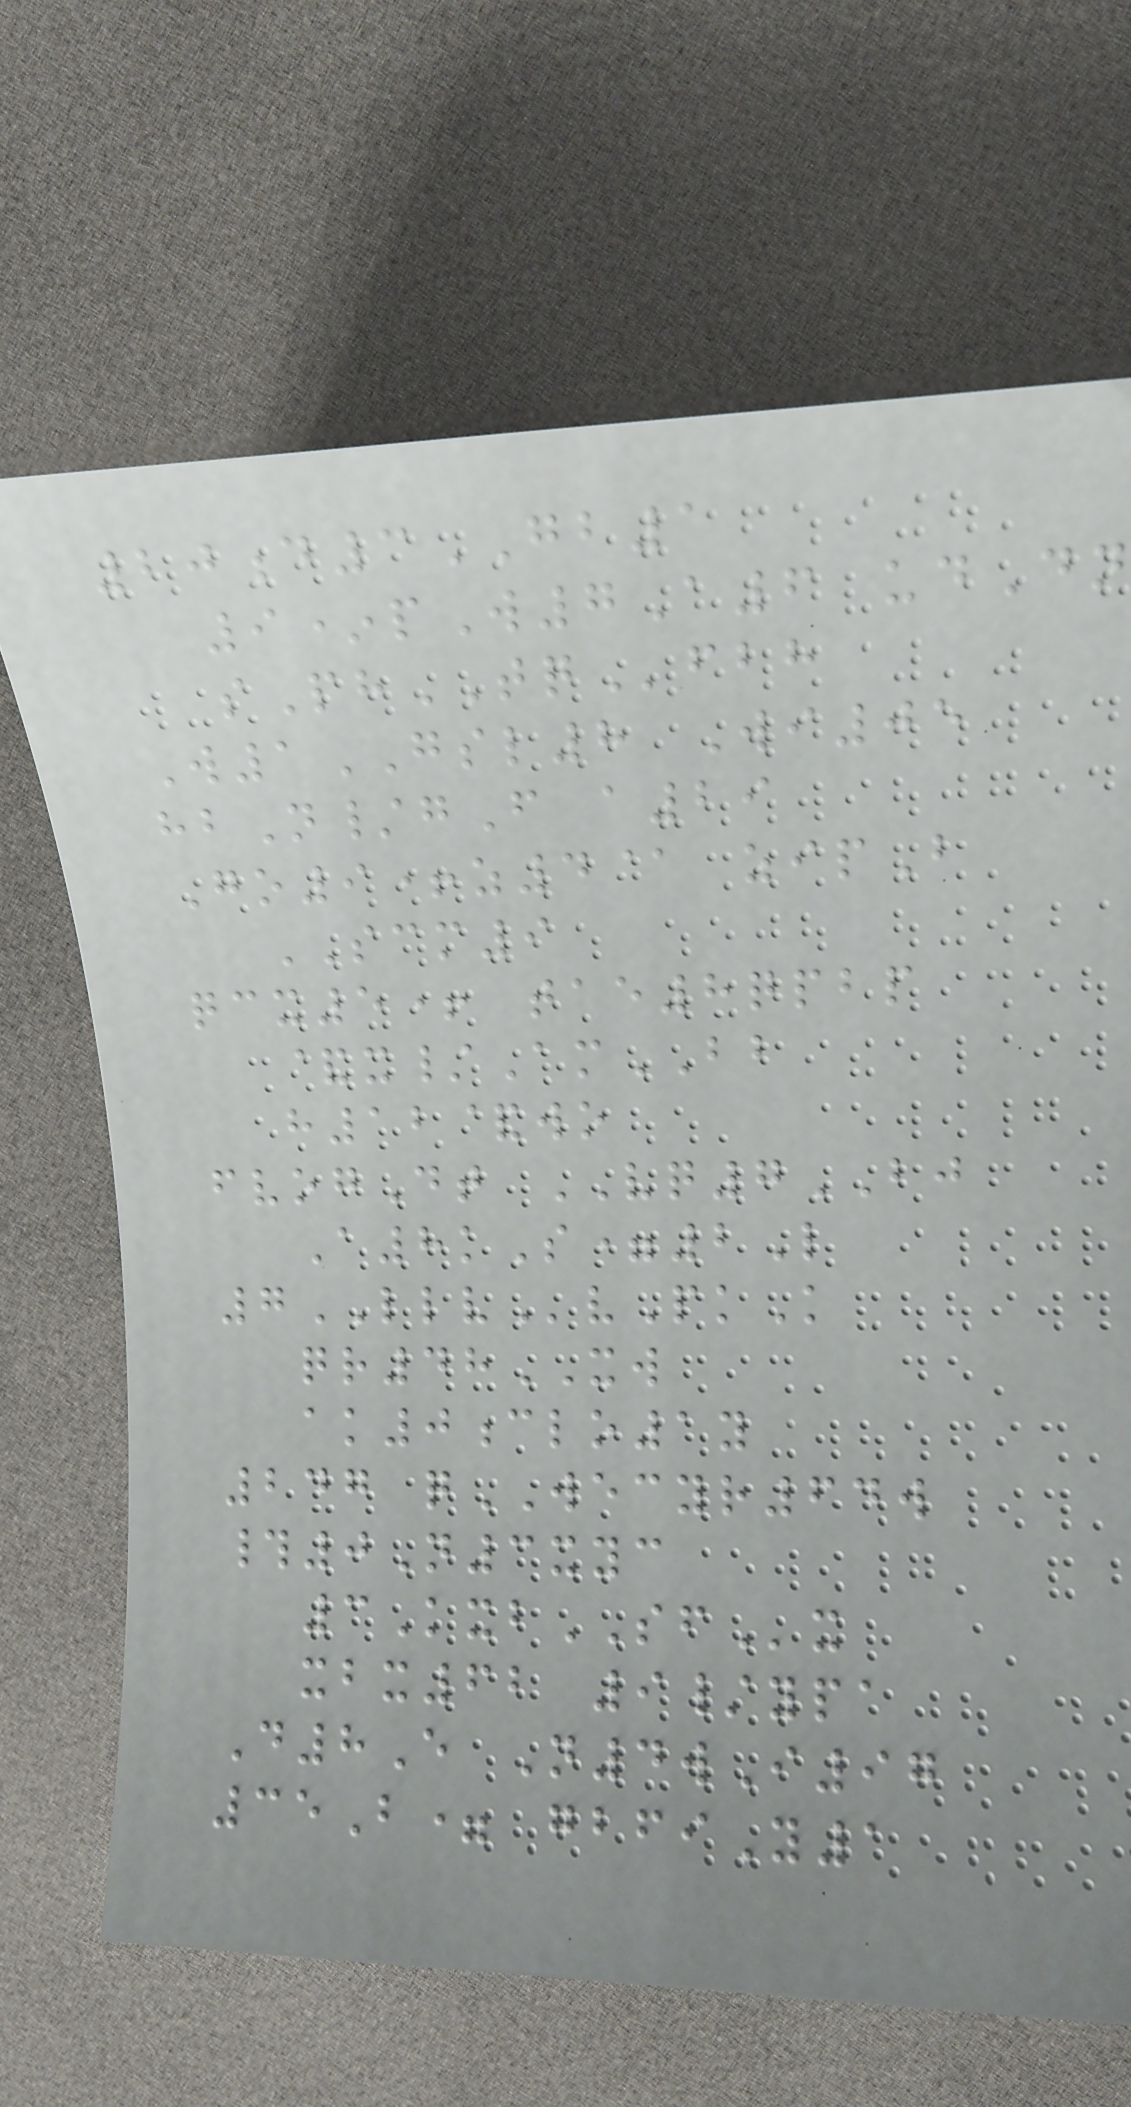20d3GB1
9*pW7A6 udDn
sPhTQfbh
W1GSL8 Wi05
hbN/gF a29
Go9+z4@ zipB
SCM9
qcx5+ tae8qpbp
&x/AmBB
h12&wo
fvogDt VQ7BJ
A8kS=2L
7LLVvPkK
qr48XW
ak0clo1y
247 qWECYR64w
#0N3xyc
3KxbSFx
xbx62 9/ypa
D8E N4wI97
35B= gbfiY1
